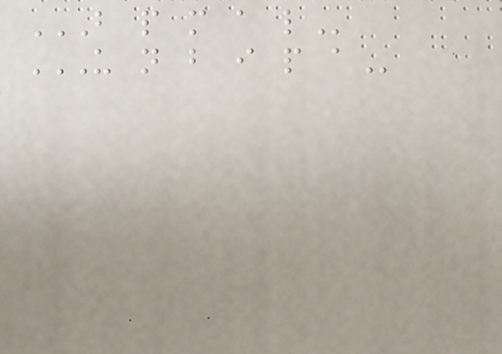B P M A L
U N B I P A
